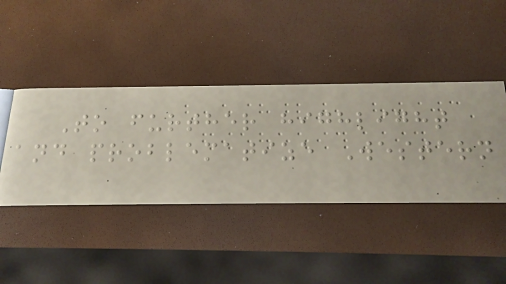To further highlight
and problematize Western
